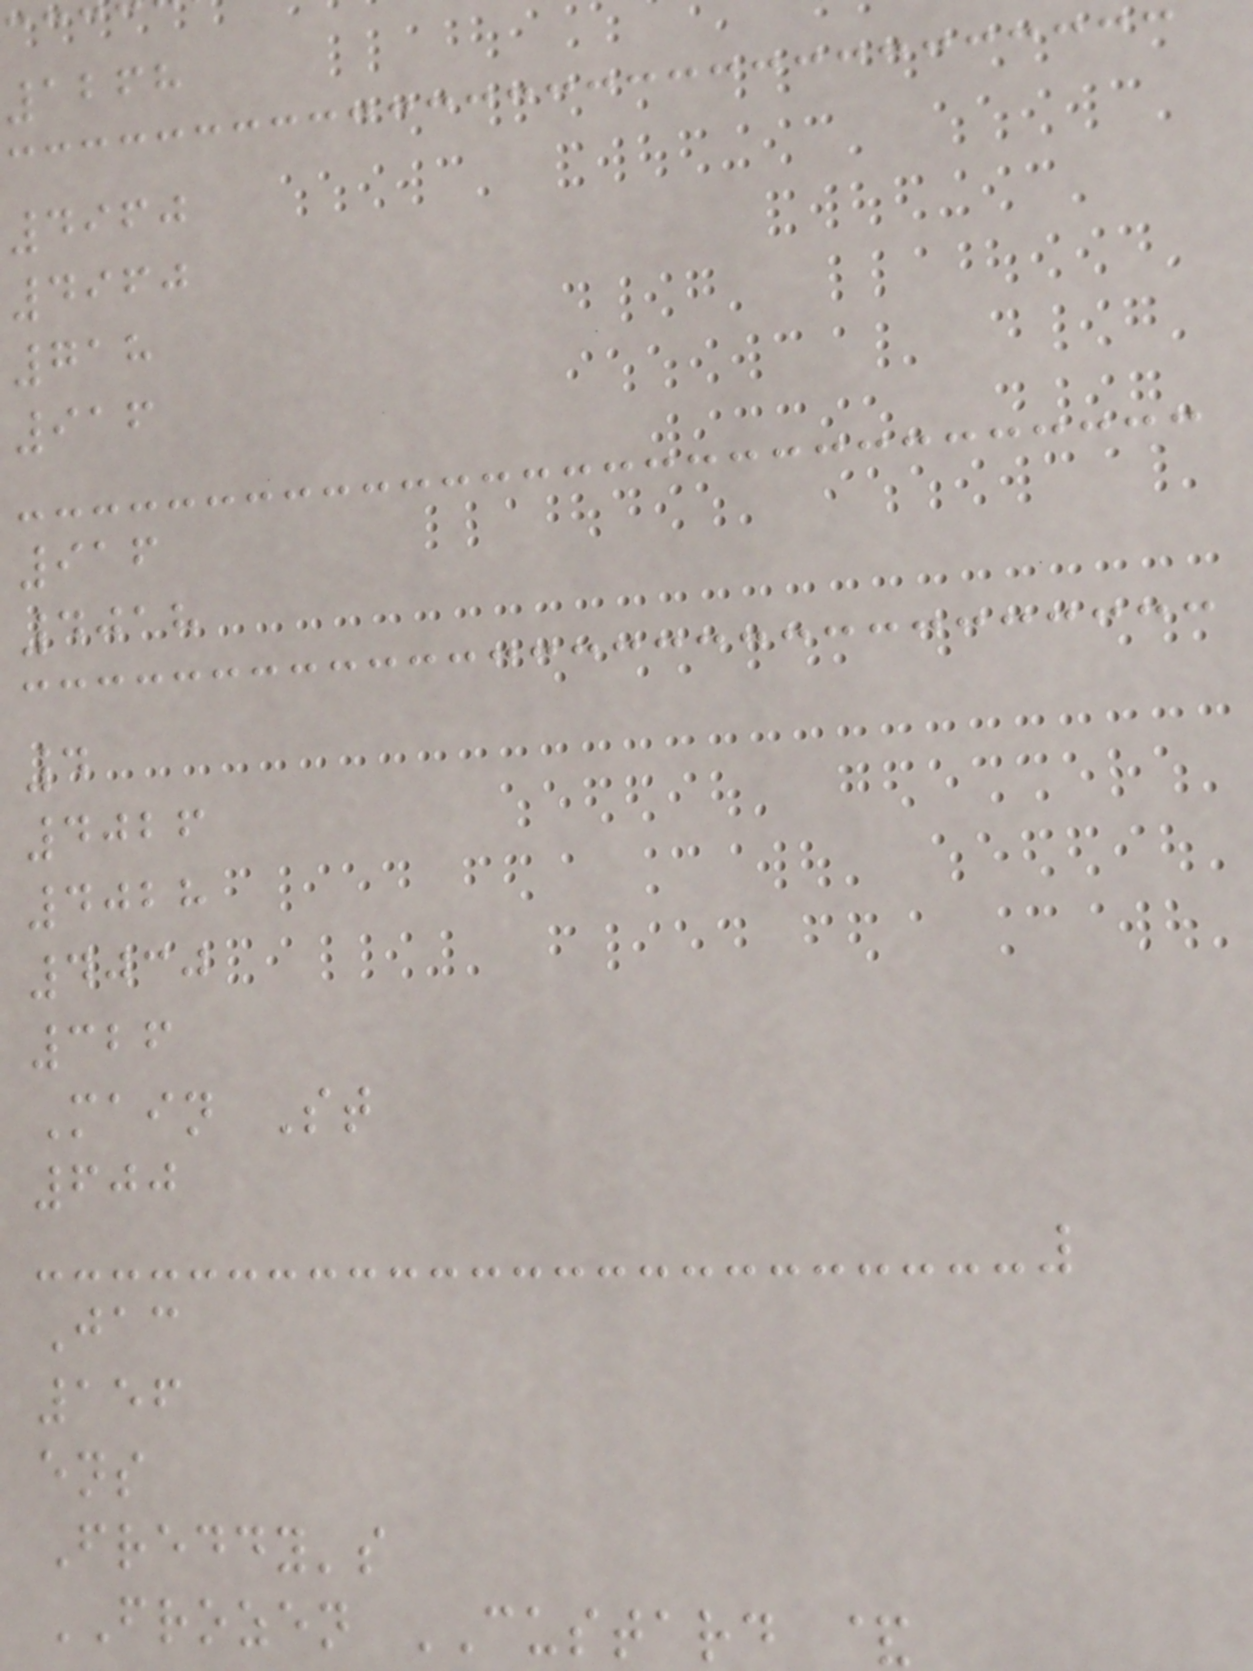1268
4960
4960
718
916
916
4018
4
4026
4028
4030
326
Main St
600
Jac
156
ens
Freddy's
FROZEN CUSTARD &
